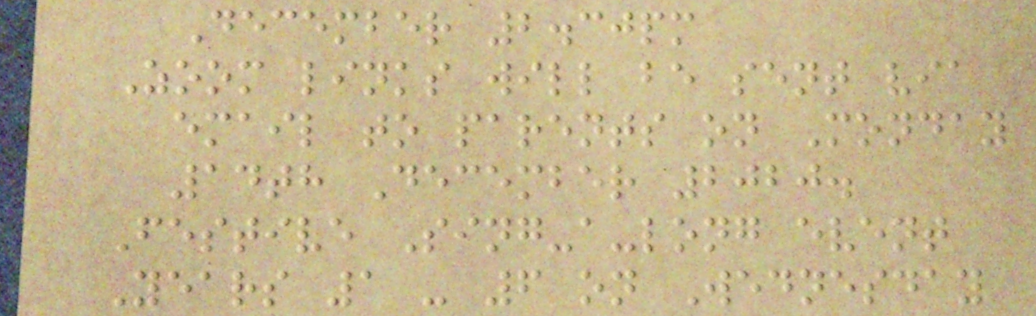December 2.30pm
Zoom links will be sent via
email to parents on Monday
14th December 2020.
Festive Sing-a-long event
Years 1 - 6 on Wednesday
